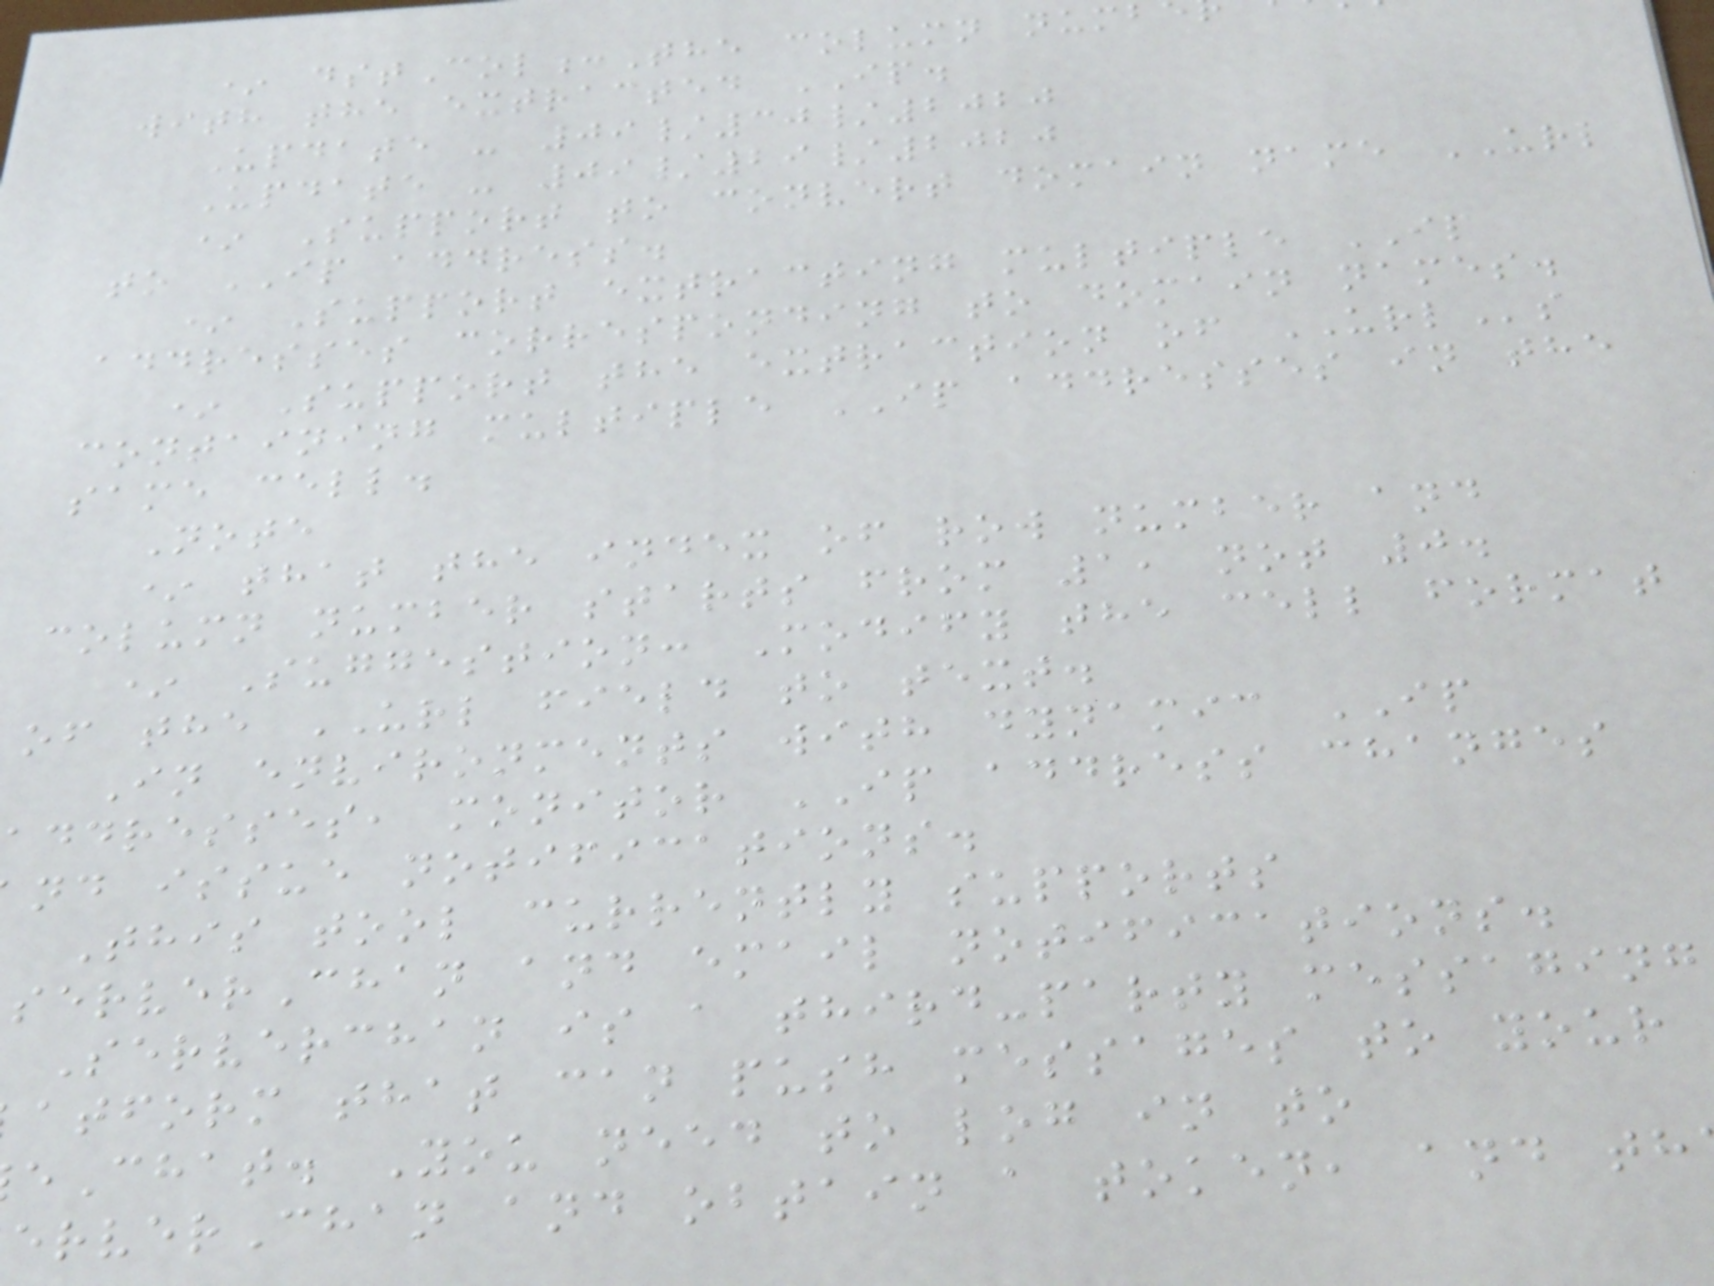* dstCol:The column num
with the extracted IP.
Update - 09/30/2020
Update - 09/29/2020
* Support to convert domain name URL
to IP address.
* Support extracting multiple IP
addresses corresponding to domain names.
* Support the extraction of URLs
containing multiple IP addresses in the
same cell.
Note
* that the index of row number and
column number starts from 1, not 0.
* Suggestion: Modify the cell format
of the URL field to text.
In environments with dynamic IP
addresses, monitor IP address changes
nd issue notifications.
This tool currently supports
erverChan and email notifications.
Serverchan is a third-party messaging
atform that can push messages to your
eChat. You need to log in to
erverChan and obtain a token, and th
